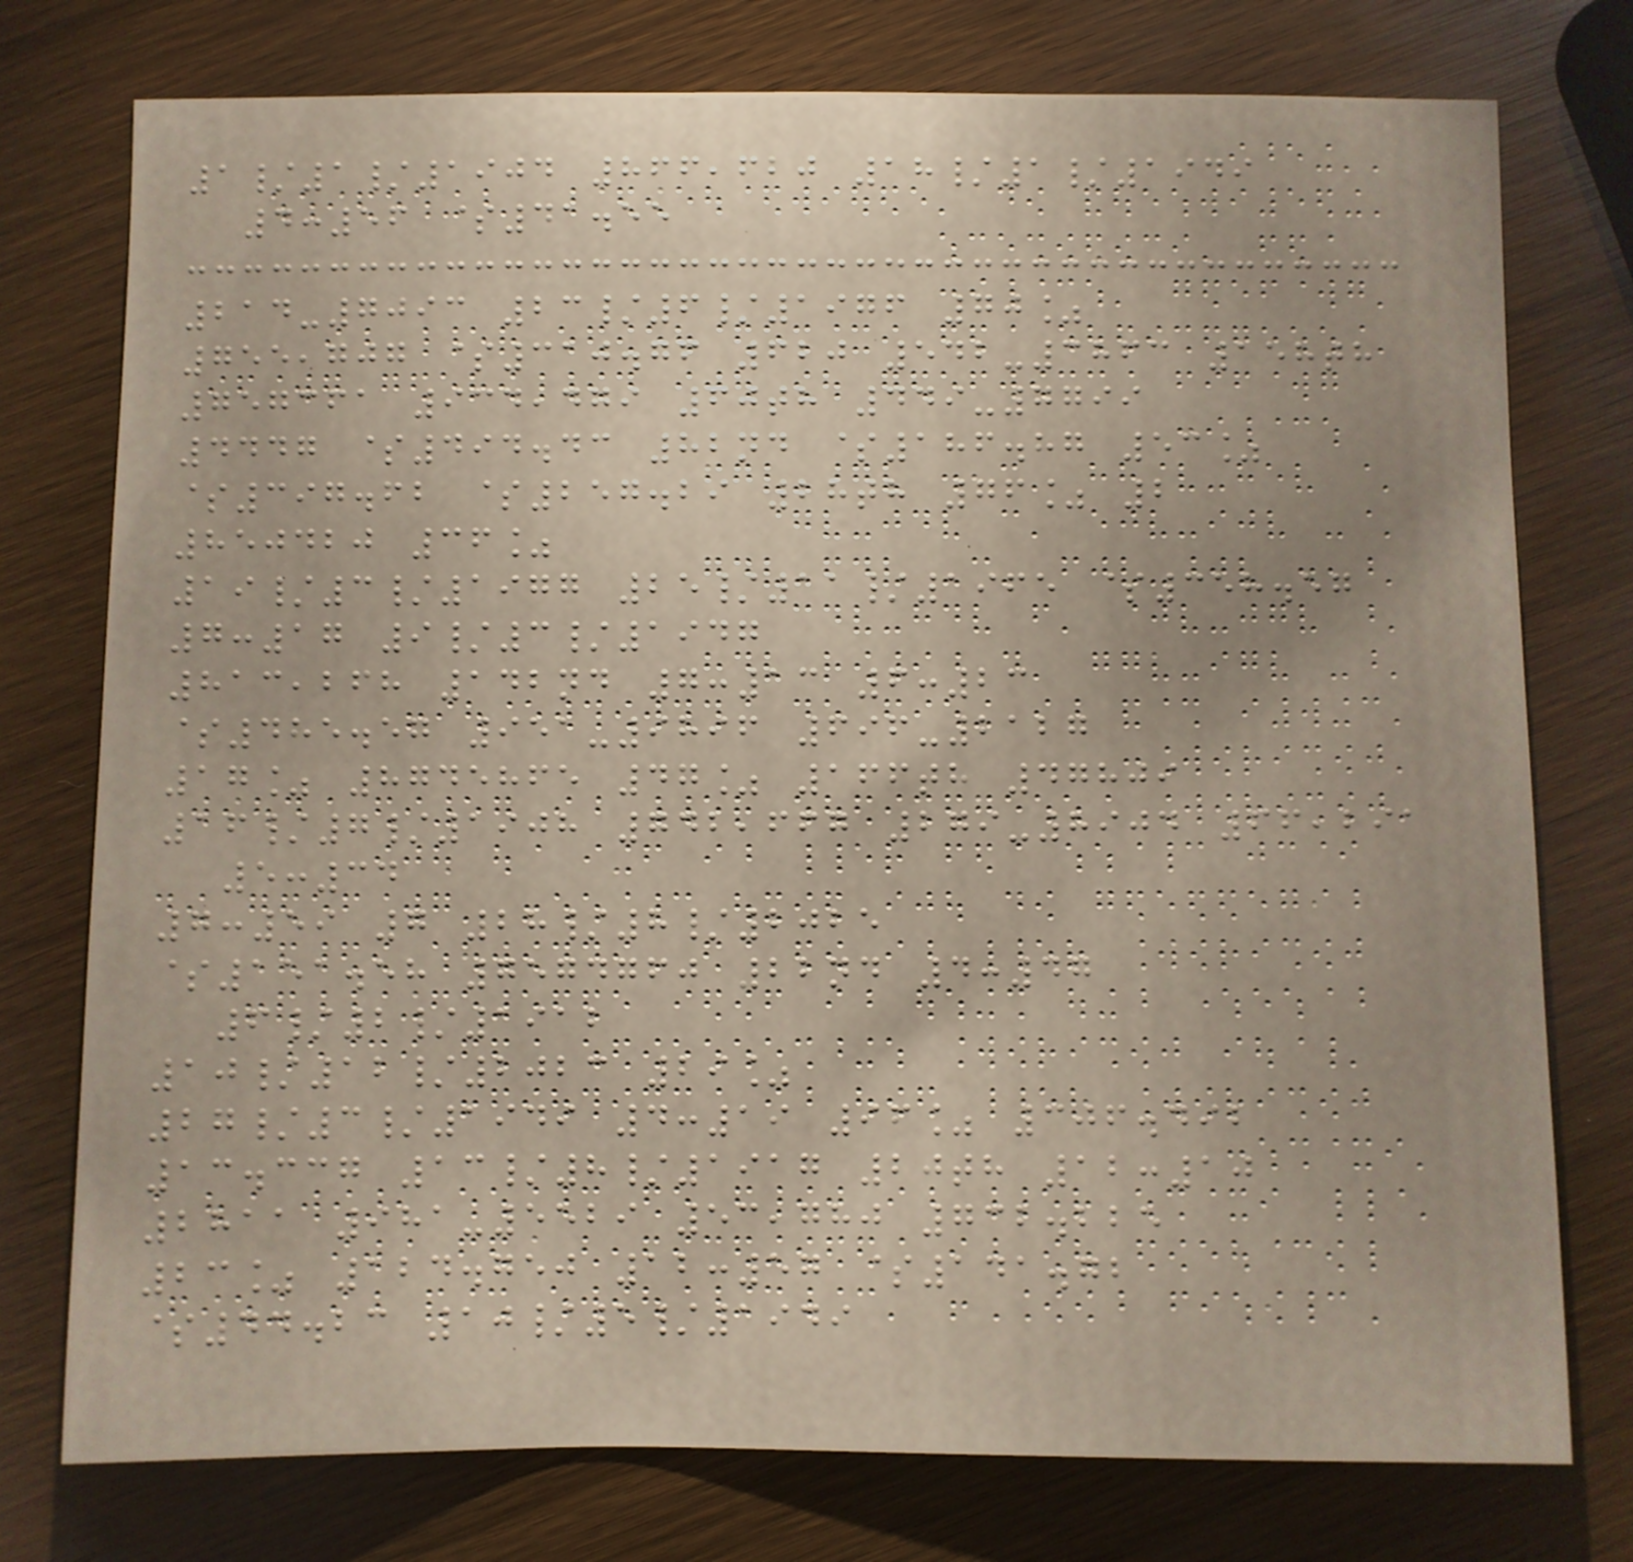1/1/1904 866,620 18/1/1949
4:56 $41.55
214-7093 23/6/1976 70%
755,707 $310.76 620 542-3863 158th
757361 934,479 60th 449-7799
4447 $494.43 82nd $186.87 53%
$397.62 $257.29 28th 76% 2
850420 36%
19/3/1977 25/11/1965 $358.57
7:17 9/3/1947
813,268 142nd 7:13 6:23
$485.57 951-9896 696-2127
17% 8745865 47% 166th 47809
16/7/1908 742,667 279-8904 66,291
5:34
7:59 7 28/8/2025
$151.58 7574760 22nd 4:47
6/2/1912
10/12/2023 29%
27/3/1949 4:19 96% 306.492
13.337 13/8/1917 20th 12:10
2811 981-5529 53,780 732.225
23% 124.750 12:57 $141.72
$44.23 10/5/1949
